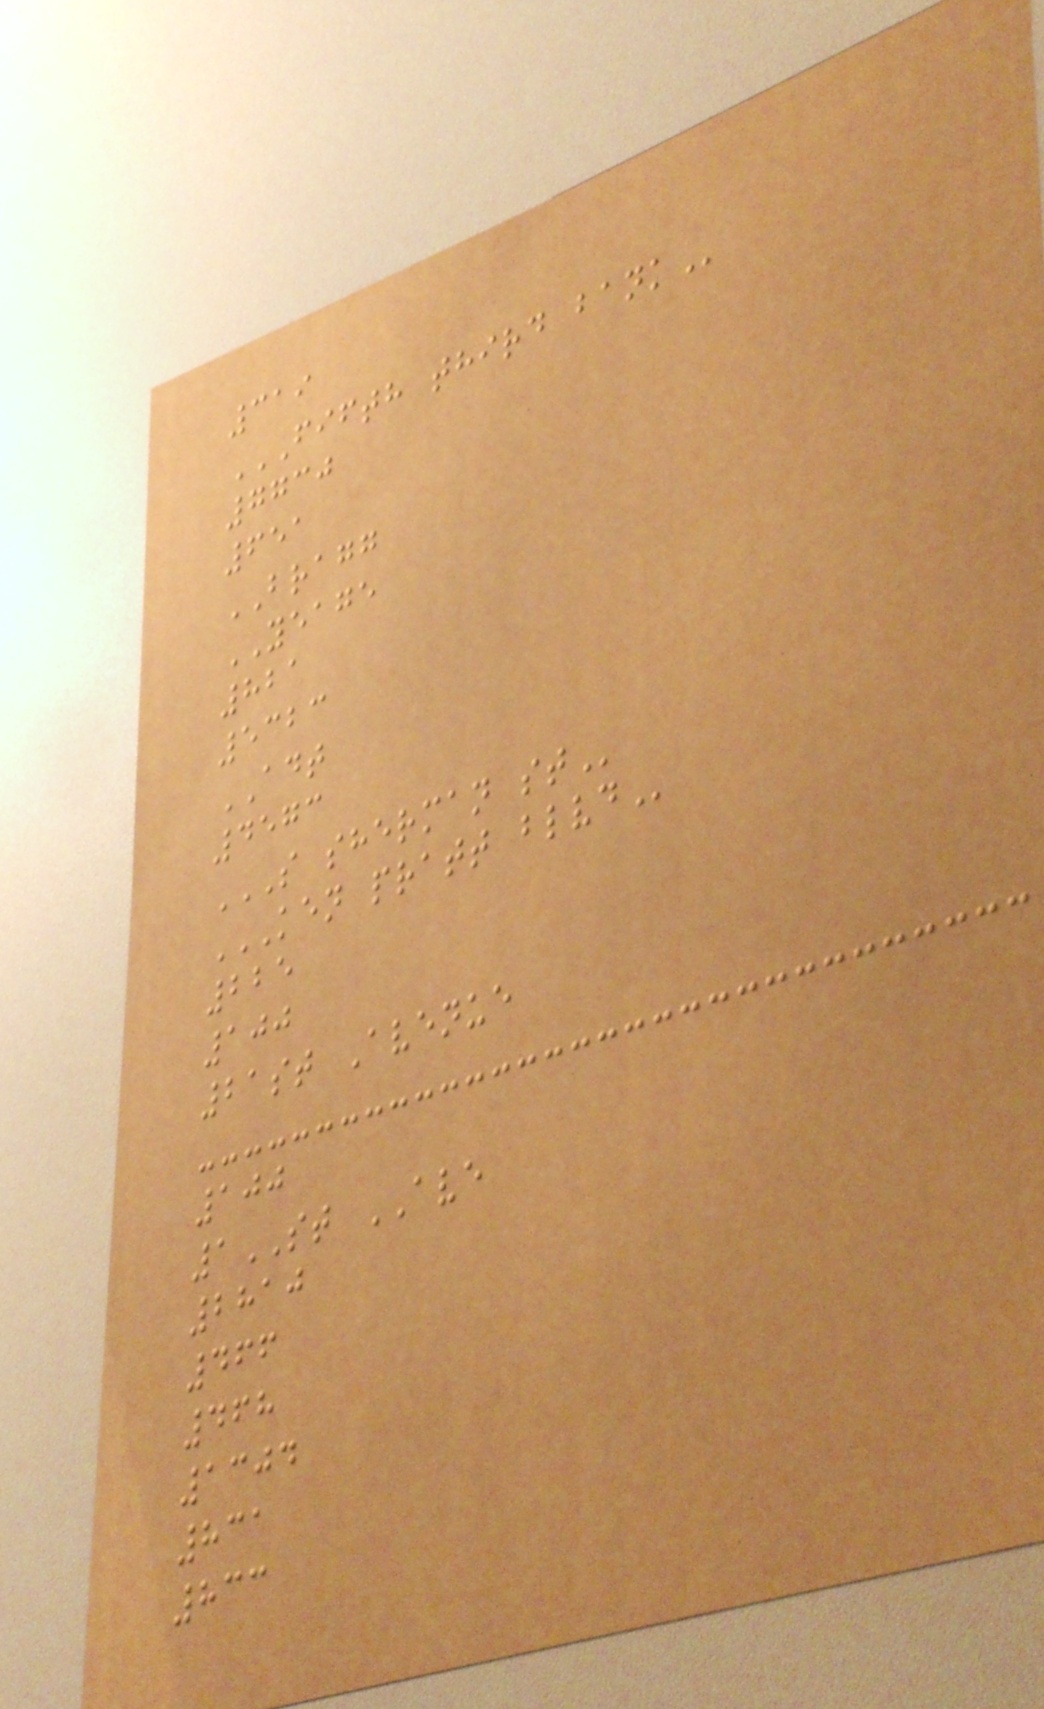319
FIFTH THIRD BANK
7730
651
BRAGG
YEAGE
821
5323
ADT
4573
S SHERMAN ST
KEN PRATT BLVD
225
100
21st Avenue
100
1ST AVE
2810
466
468
1304
831
833
